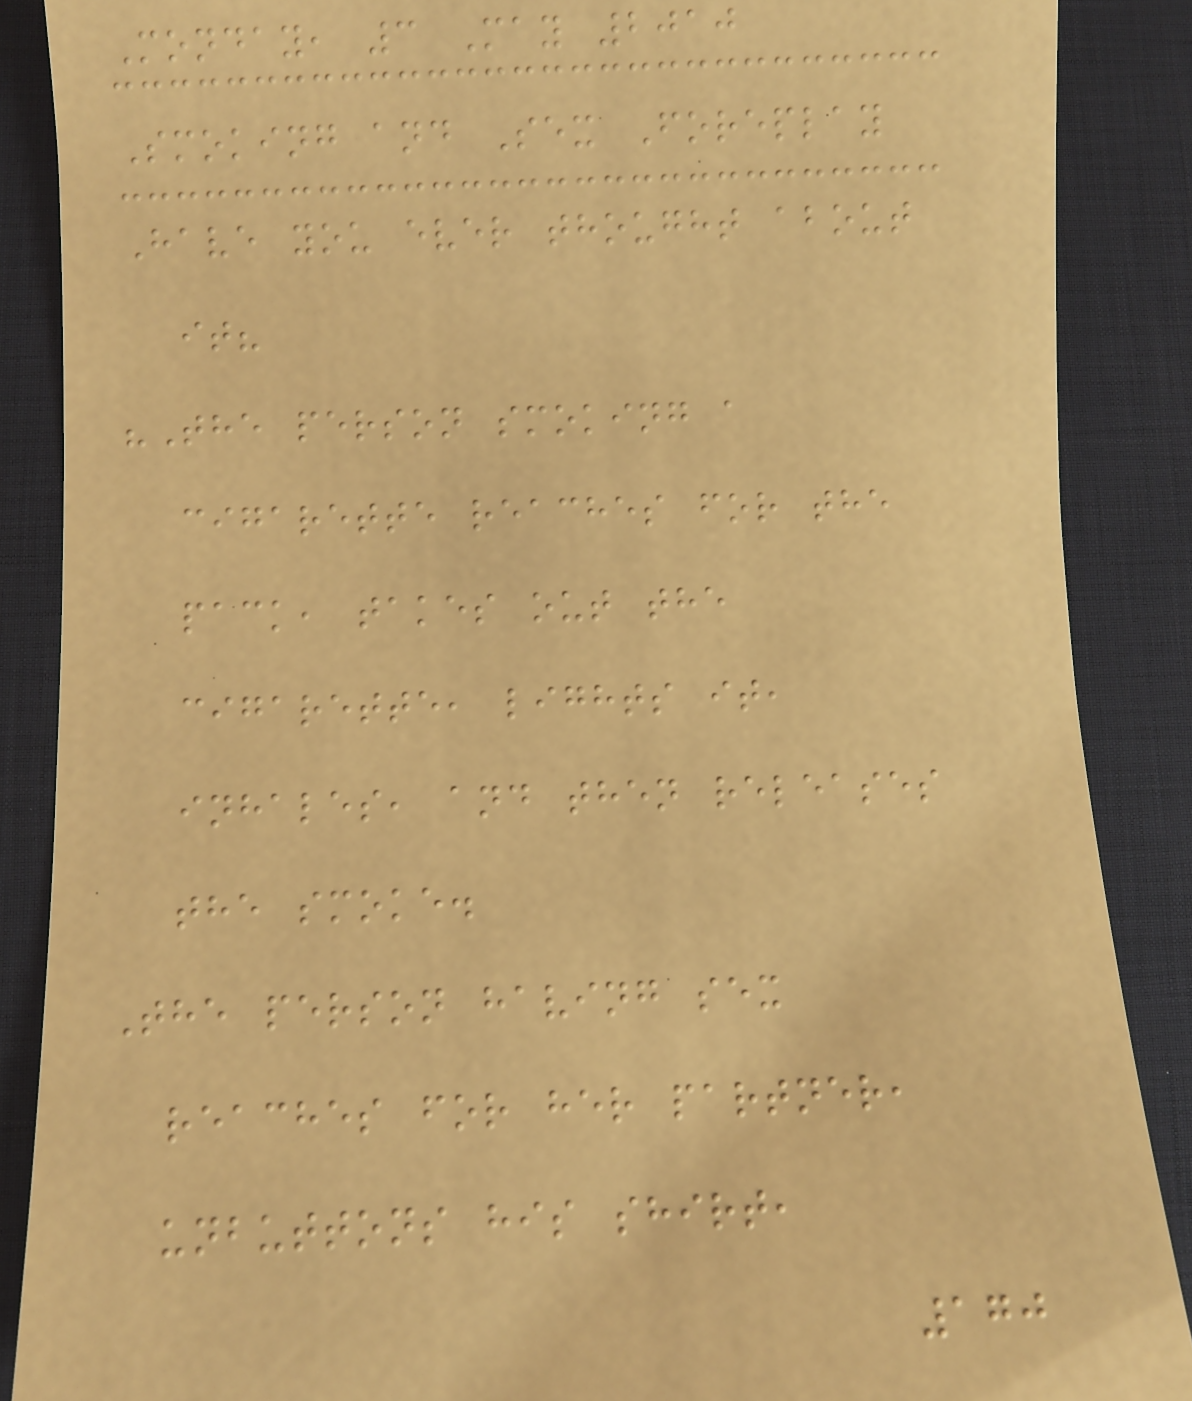Monday, 3 May 2010
Smoking and Sex Foreplay
Have you ever thought about
it?
"The person smoking a
cigarette reaches for the
pack, takes out the
cigarette, lights it,
inhales, and then releases
the smoke.
The person having sex
reaches for her partner,
unbuttons his shirt,
170
